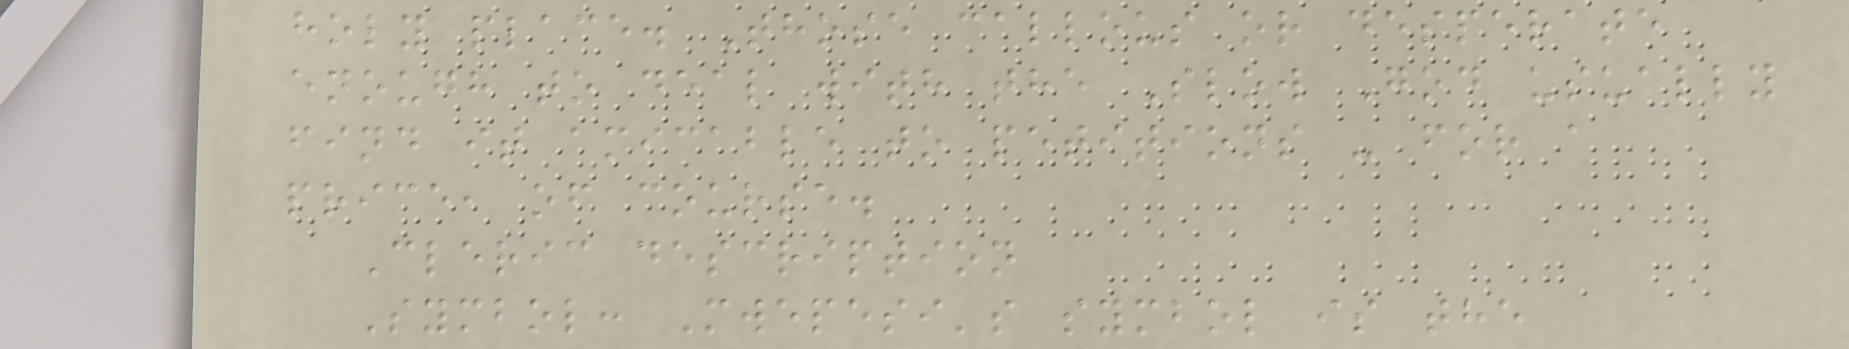holy place. Those callous or desperate
enough to deal with the Slow God usually
find it amicable to petitions - for a
price, of course.
Cleric description
Symbol: Mwepesi's symbol is the
